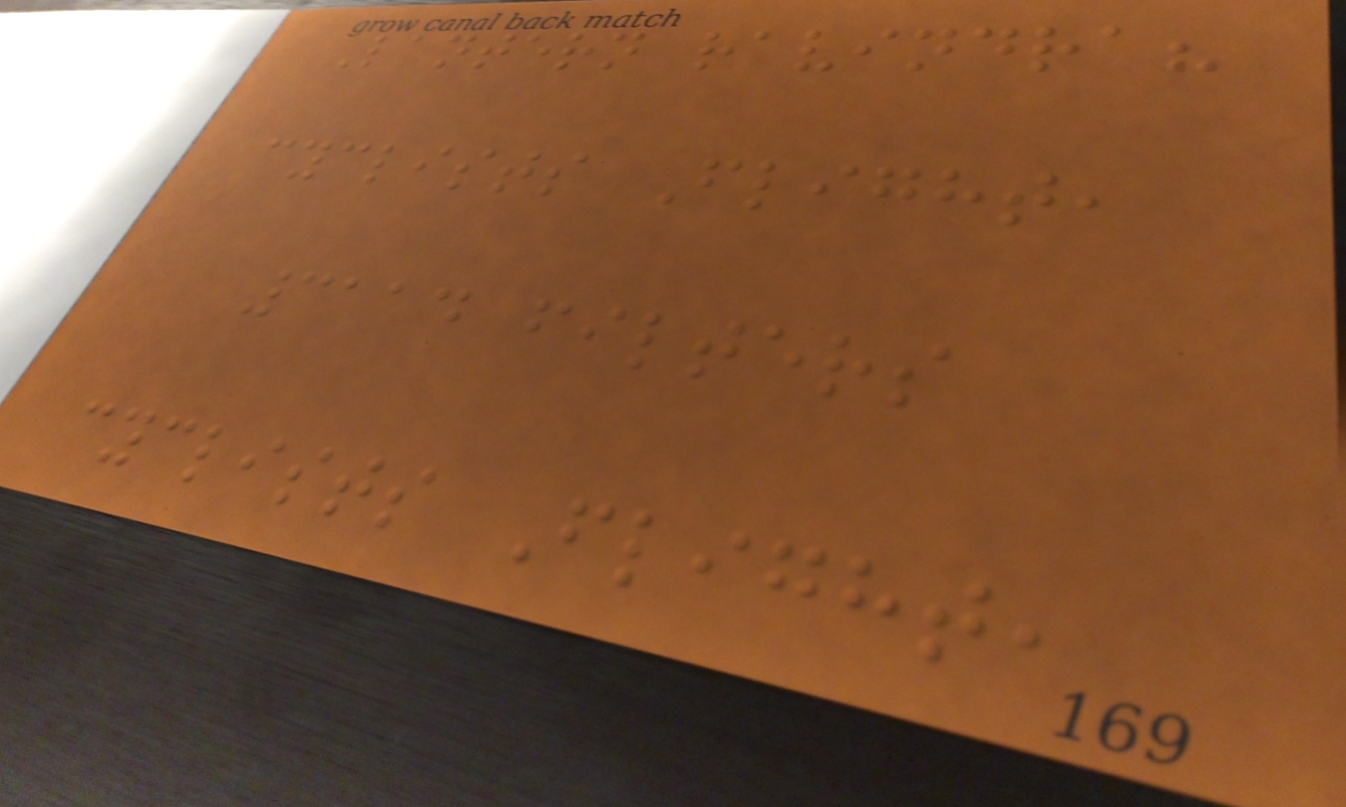Lantern ravindra?
cyclists Flight,
3114 filters
cyclists Flight,
